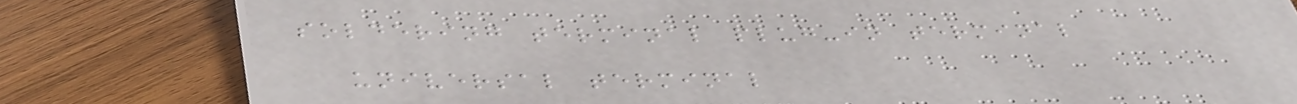soldering terminal plug-in terminal
universal terminal
